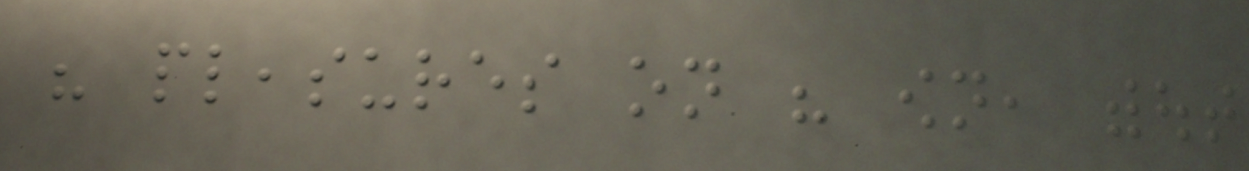his pleasures on his own, without
